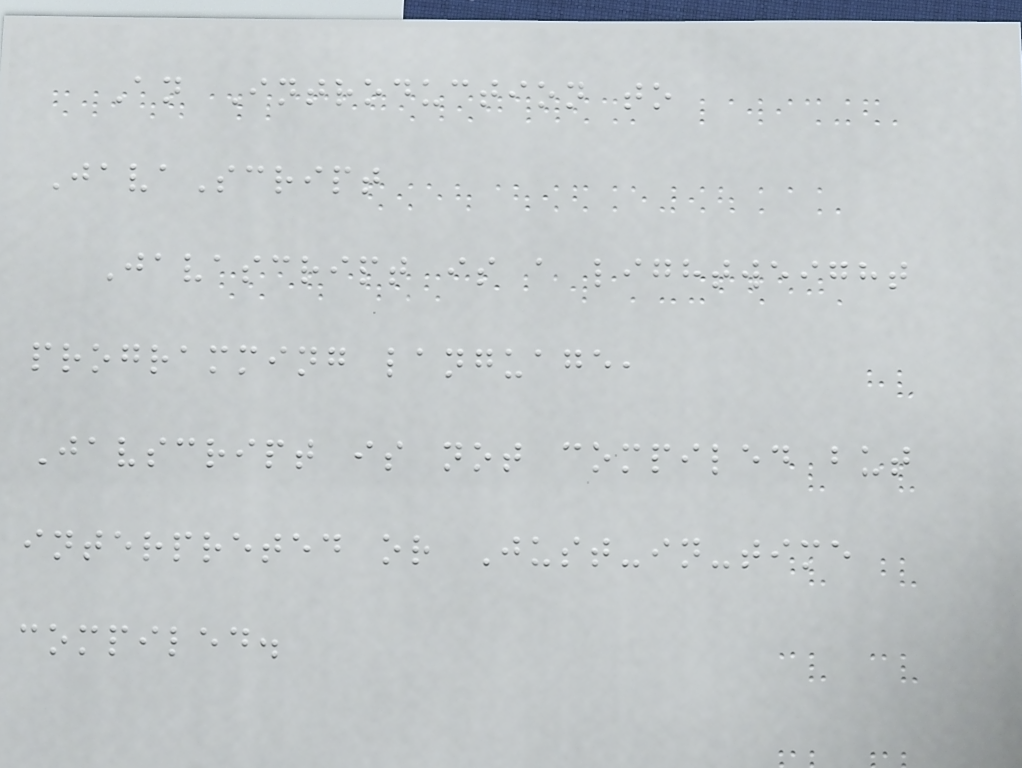An Introduction to
JavaScript
Javascript is a lightweight
programming language,
Javscript is not compiled but
interpreted or Just-in-time
compiled.
